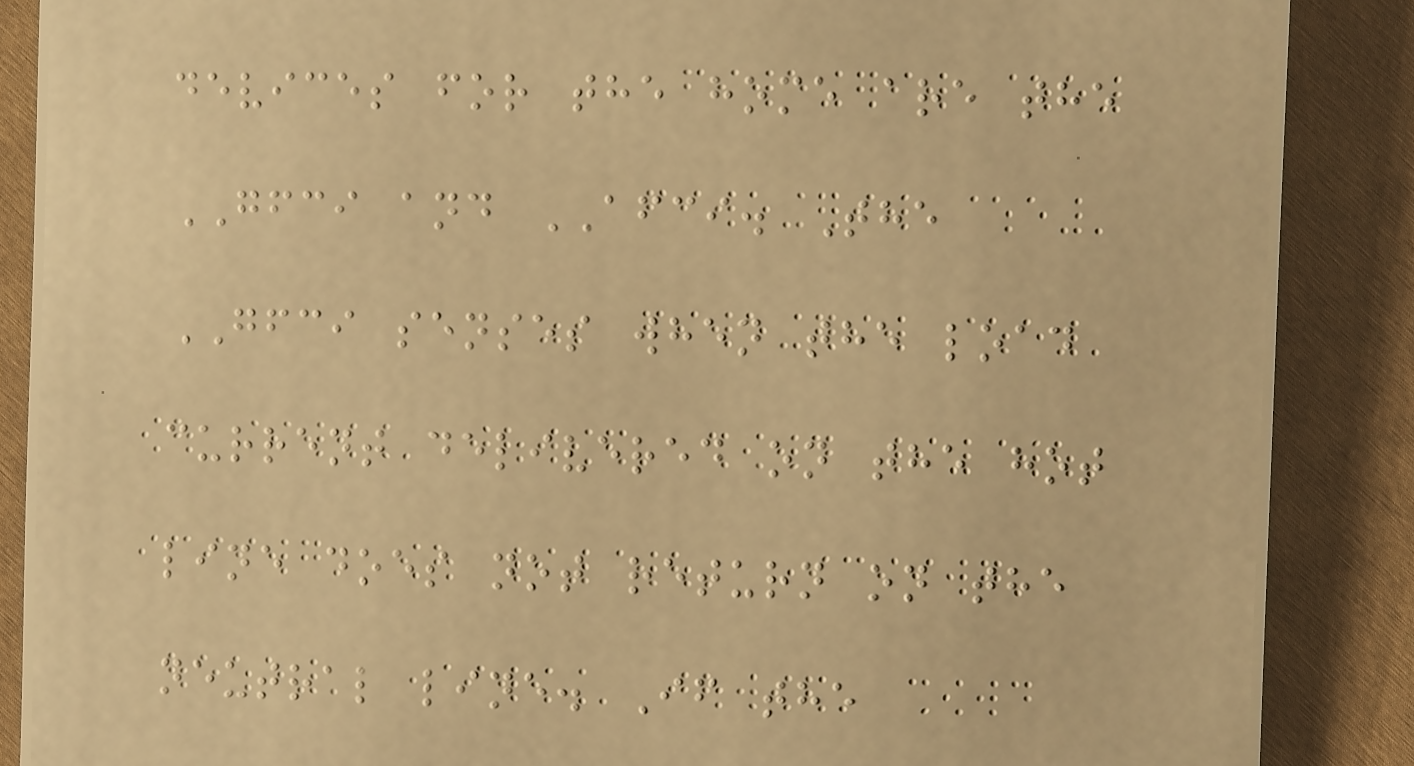devices for the home are the
GFCI and AFCI. The
GFCI senses when the load
current delivered on the hot
line does not return on the
neutral line. If the
